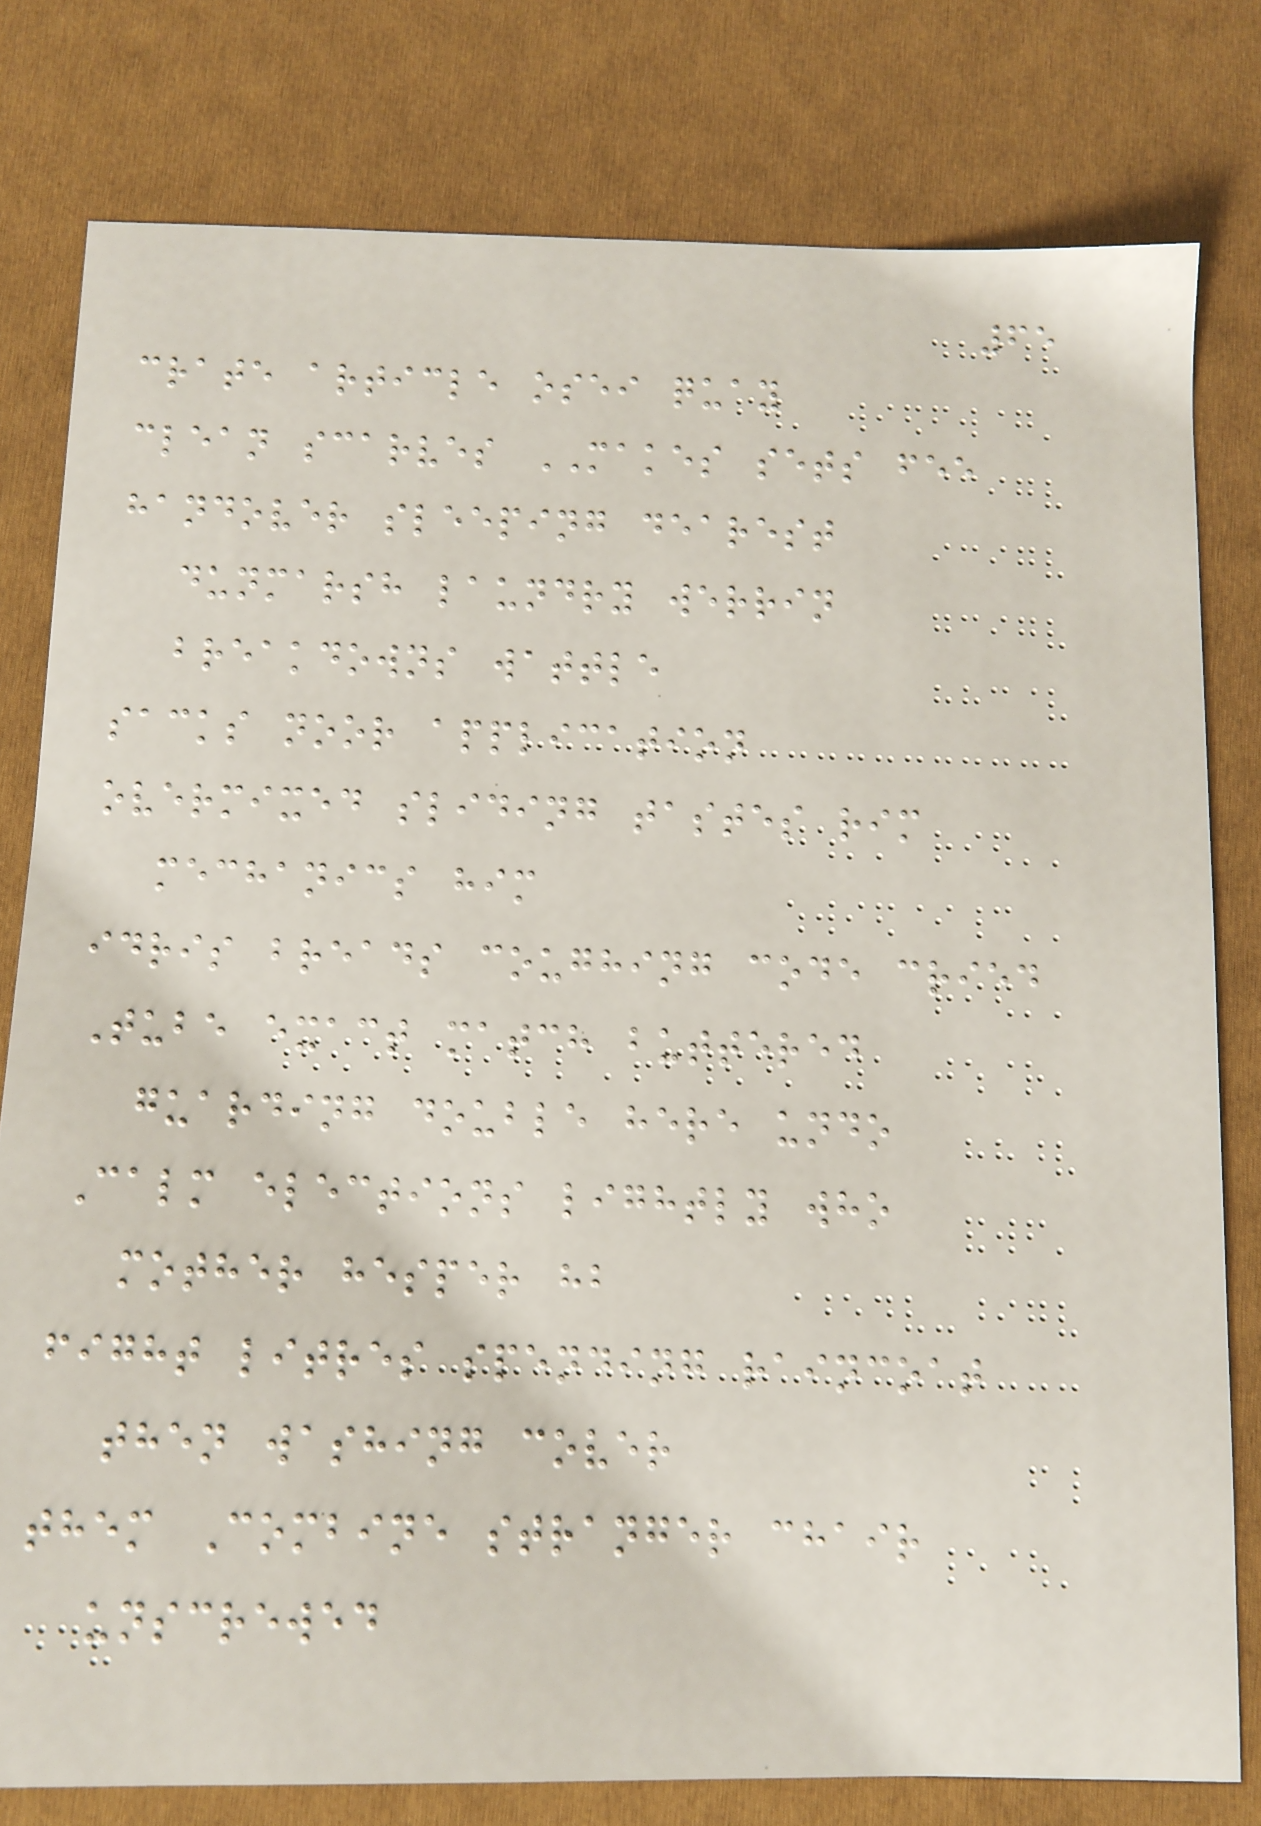65
crate article osei quay
clean scarves MAKES sets fee
handover sleeping dearest
dunmarsh laundry werrin
breakdowns wattle
sacks noor application
overmixed sliding tastes rim
mechanics him
idris breads coughing code cried
Tube exact match buttered
guarding double here undo
Calm elections lightly who
mother hesper hb
fight litres spending raincoat
then washing cover
them Combine stranger chair
unscrewed
